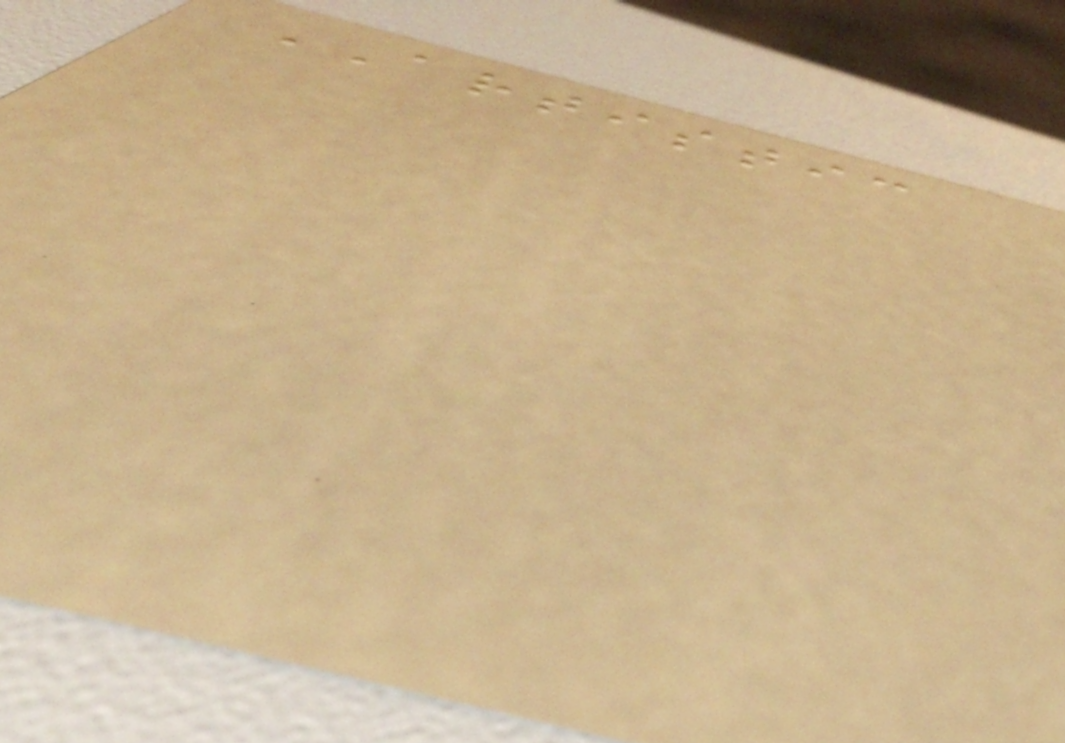ARTISTIC
